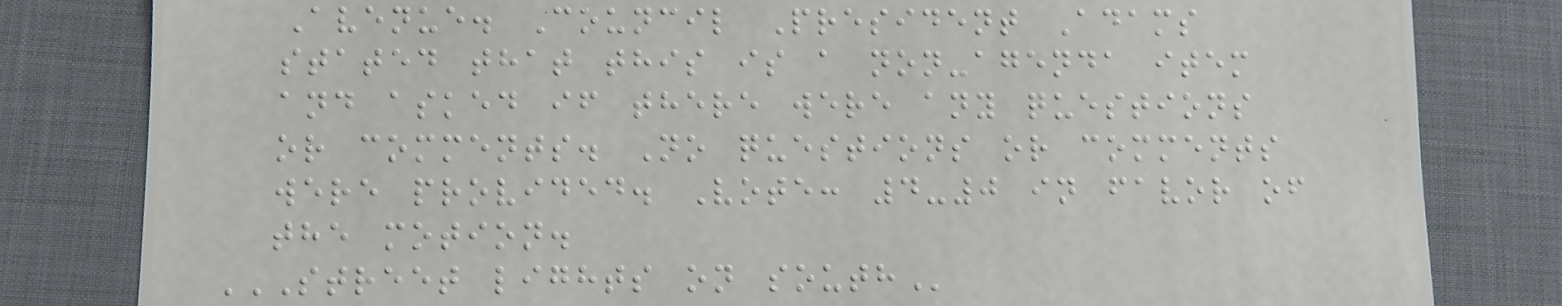Avenue. Council President Adams
stated that this is a non-agenda item
and asked if there were any questions
or comments. No questions or comments
were provided. Vote: 4-0 in favor of
the motion.
STREET LIGHTS ON SOUTH
